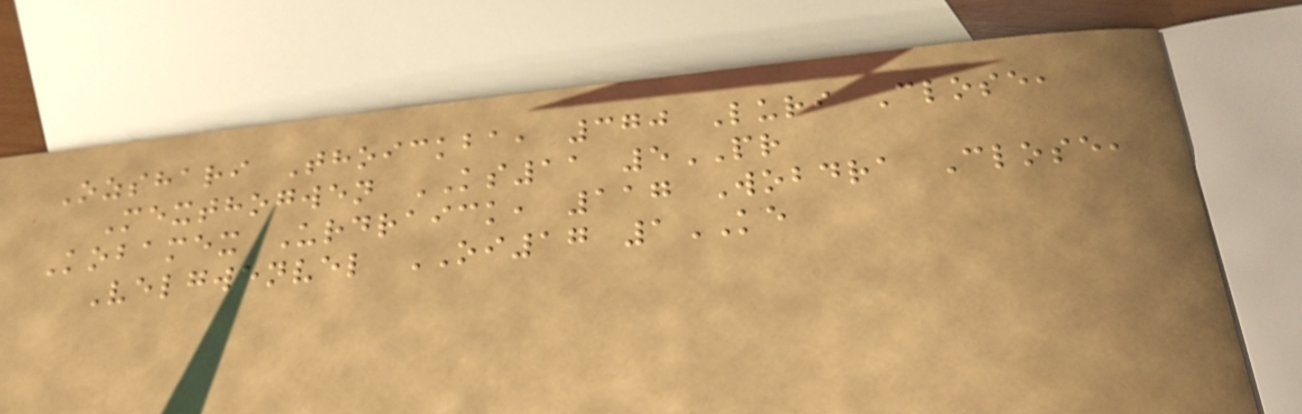Ozshari Thoickba, 370 Luri Close,
Mexthogwen KS11 5PR
Kobamex Urdraick, 117 Wobdra Close,
Velgwenvel OI17 1KE
